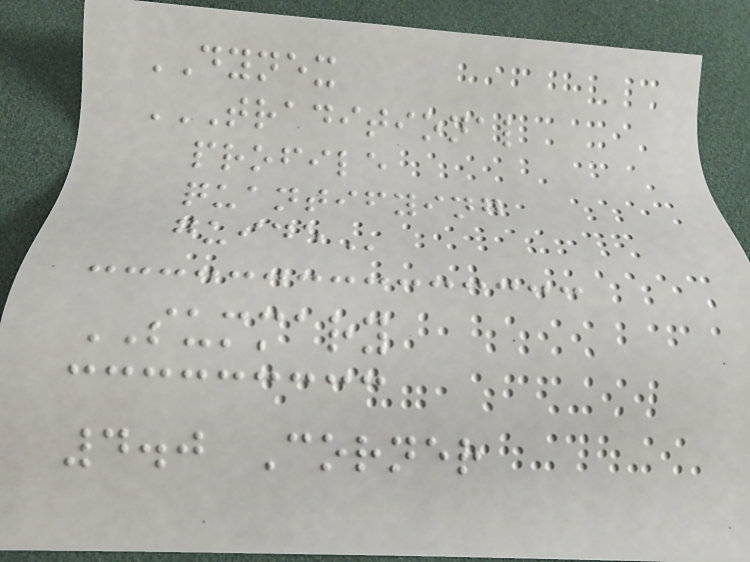DYNEX
TRADITIONAL
PROFILE
QUANTIFYING
GUIDE
SUMMARY
4.0 Corner
